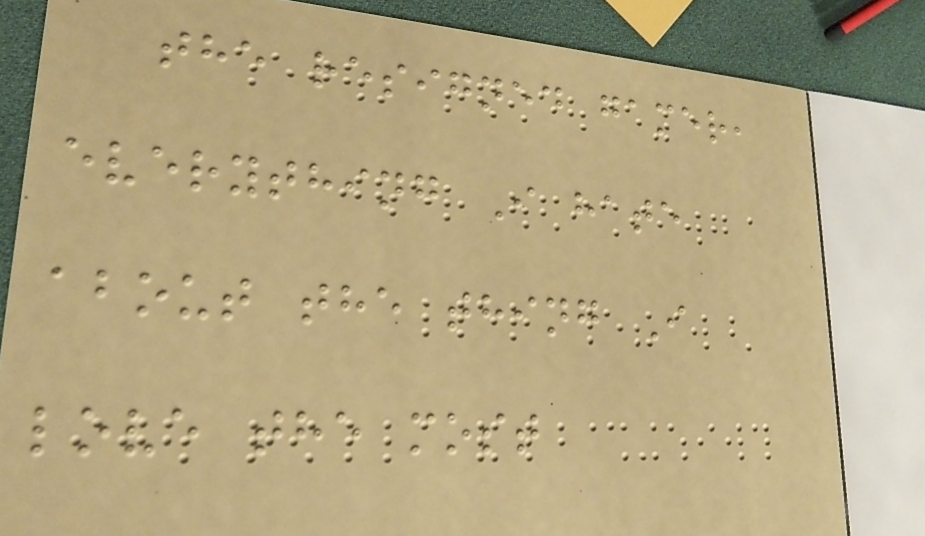the resigned gamer,
everything I hate
about the thing I
love the most
